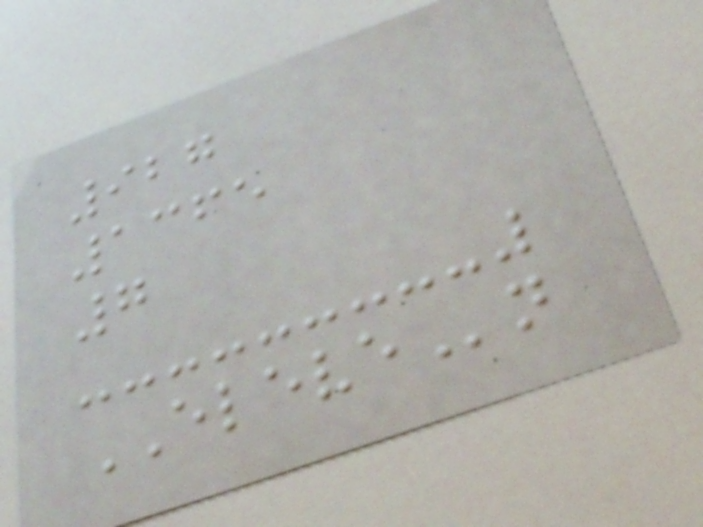927
1365
7
ELEVEn
